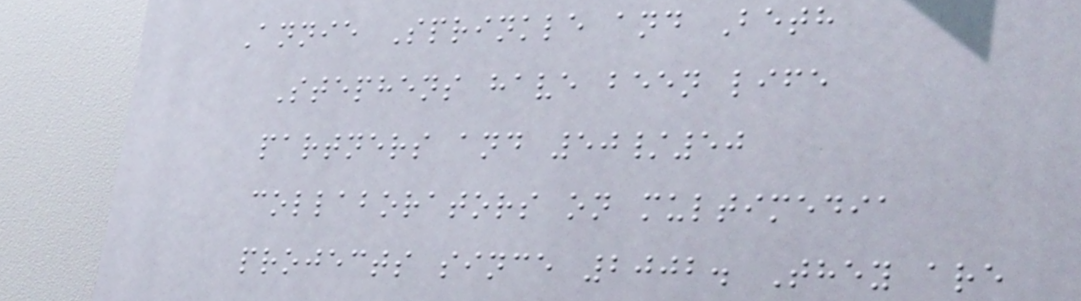Annie Sprinkle and Beth
Stephens have been life
partners and 50/50
collaborators on multimedia
projects since 2002. They are
